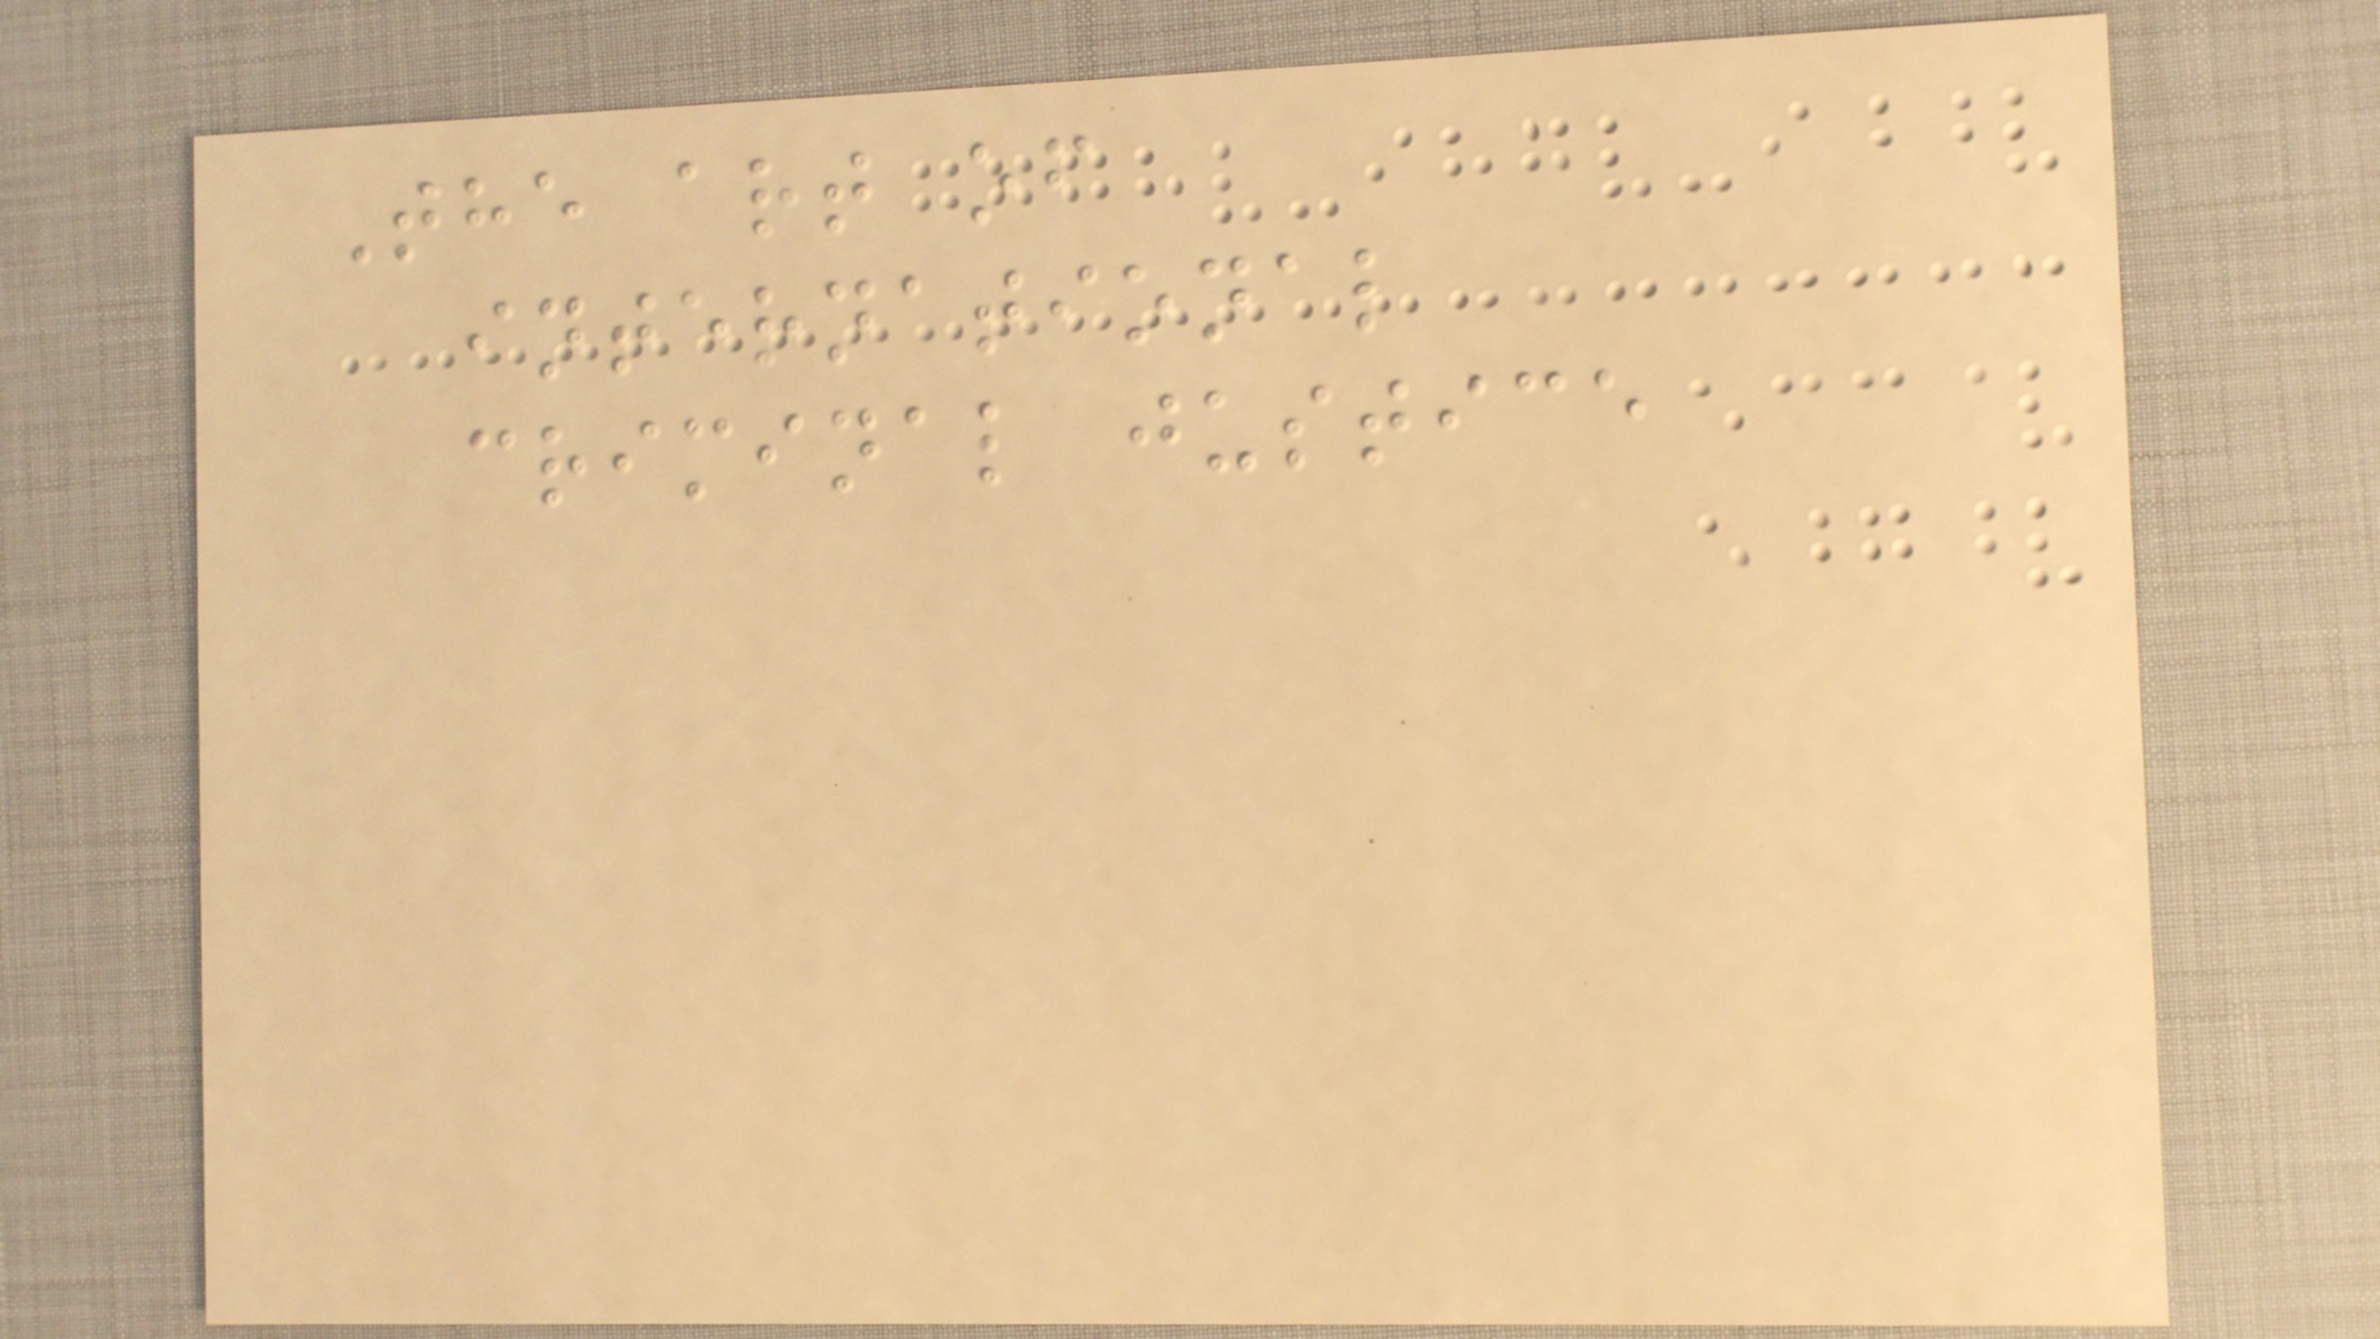The art of
international
criminal justice
